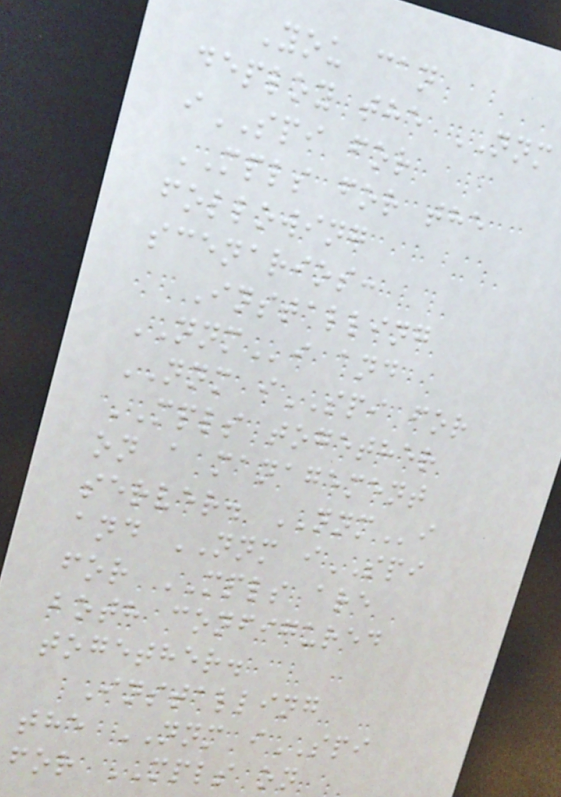You can
deploy the NNM
iSPI for
MPLS for the
following
scenarios:
Installing
NNMi and
NNM iSPI for
MPLS together
on a management
server. NNMi
and NNM iSPI
for MPLS are
both configured
together.
Installing
the NNM iSPI
for MPLS on
